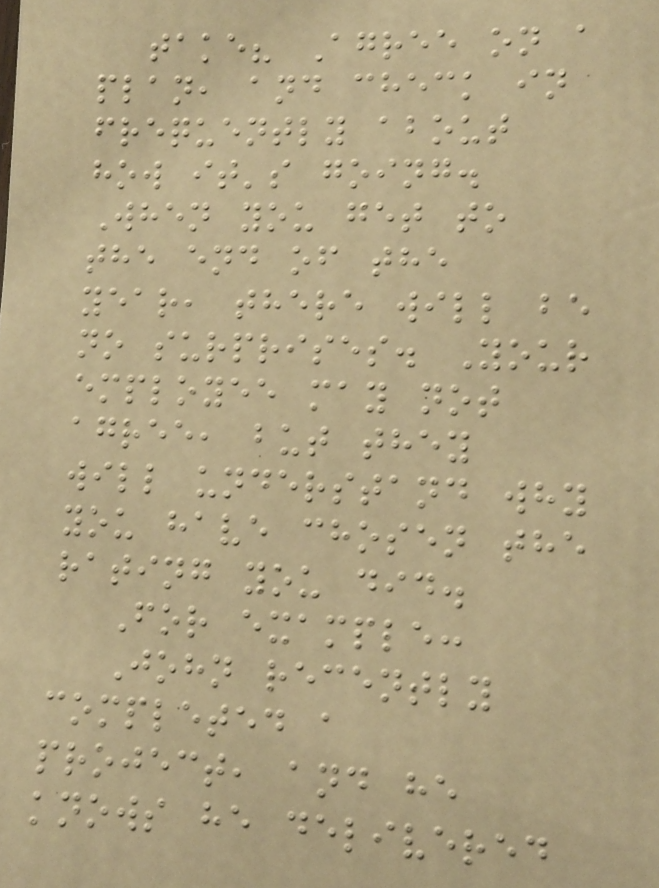take? Agree on a
plan, and check in
frequently about
how it's going.
When you get to
the end of the
year, there will be
no surprises. Your
employee may not
agree, but they
will understand why
you have chosen the
rating you did.
For example:
John recently
completed a
project, and he
knows he delivered
